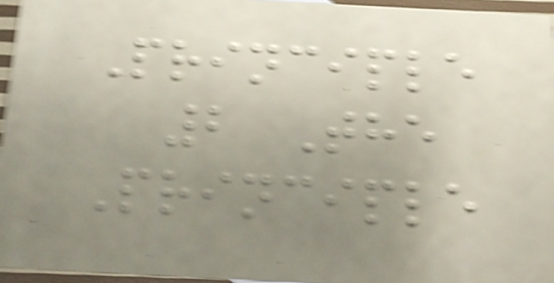Principle
2 The
Principle
